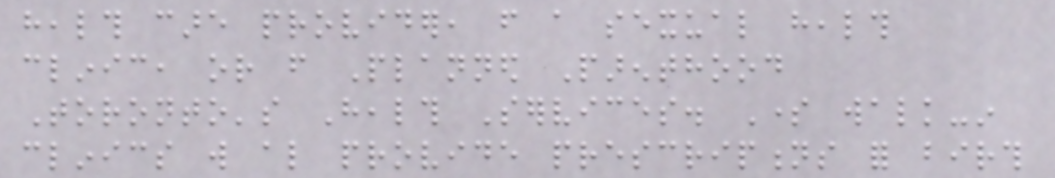health care provider, from a sexual health
clinic, or from Planned Parenthood
Toronto's Health Services. Some walk-in
clinics will also provide prescriptions for birth
